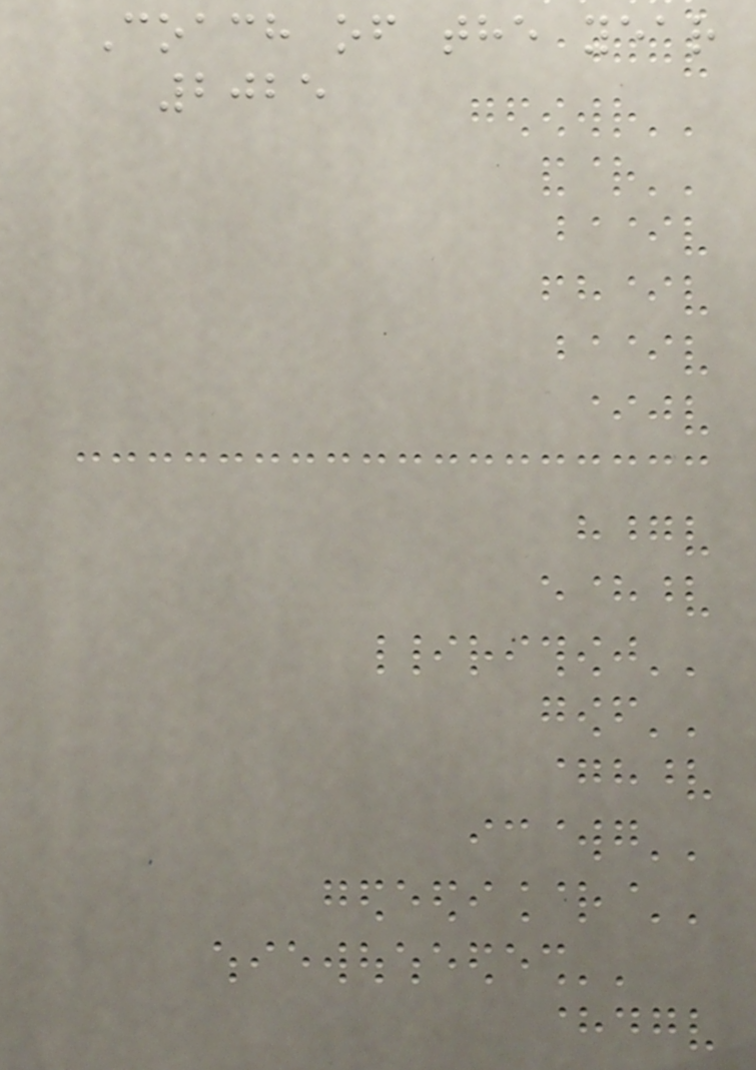Coach of the year
2025
